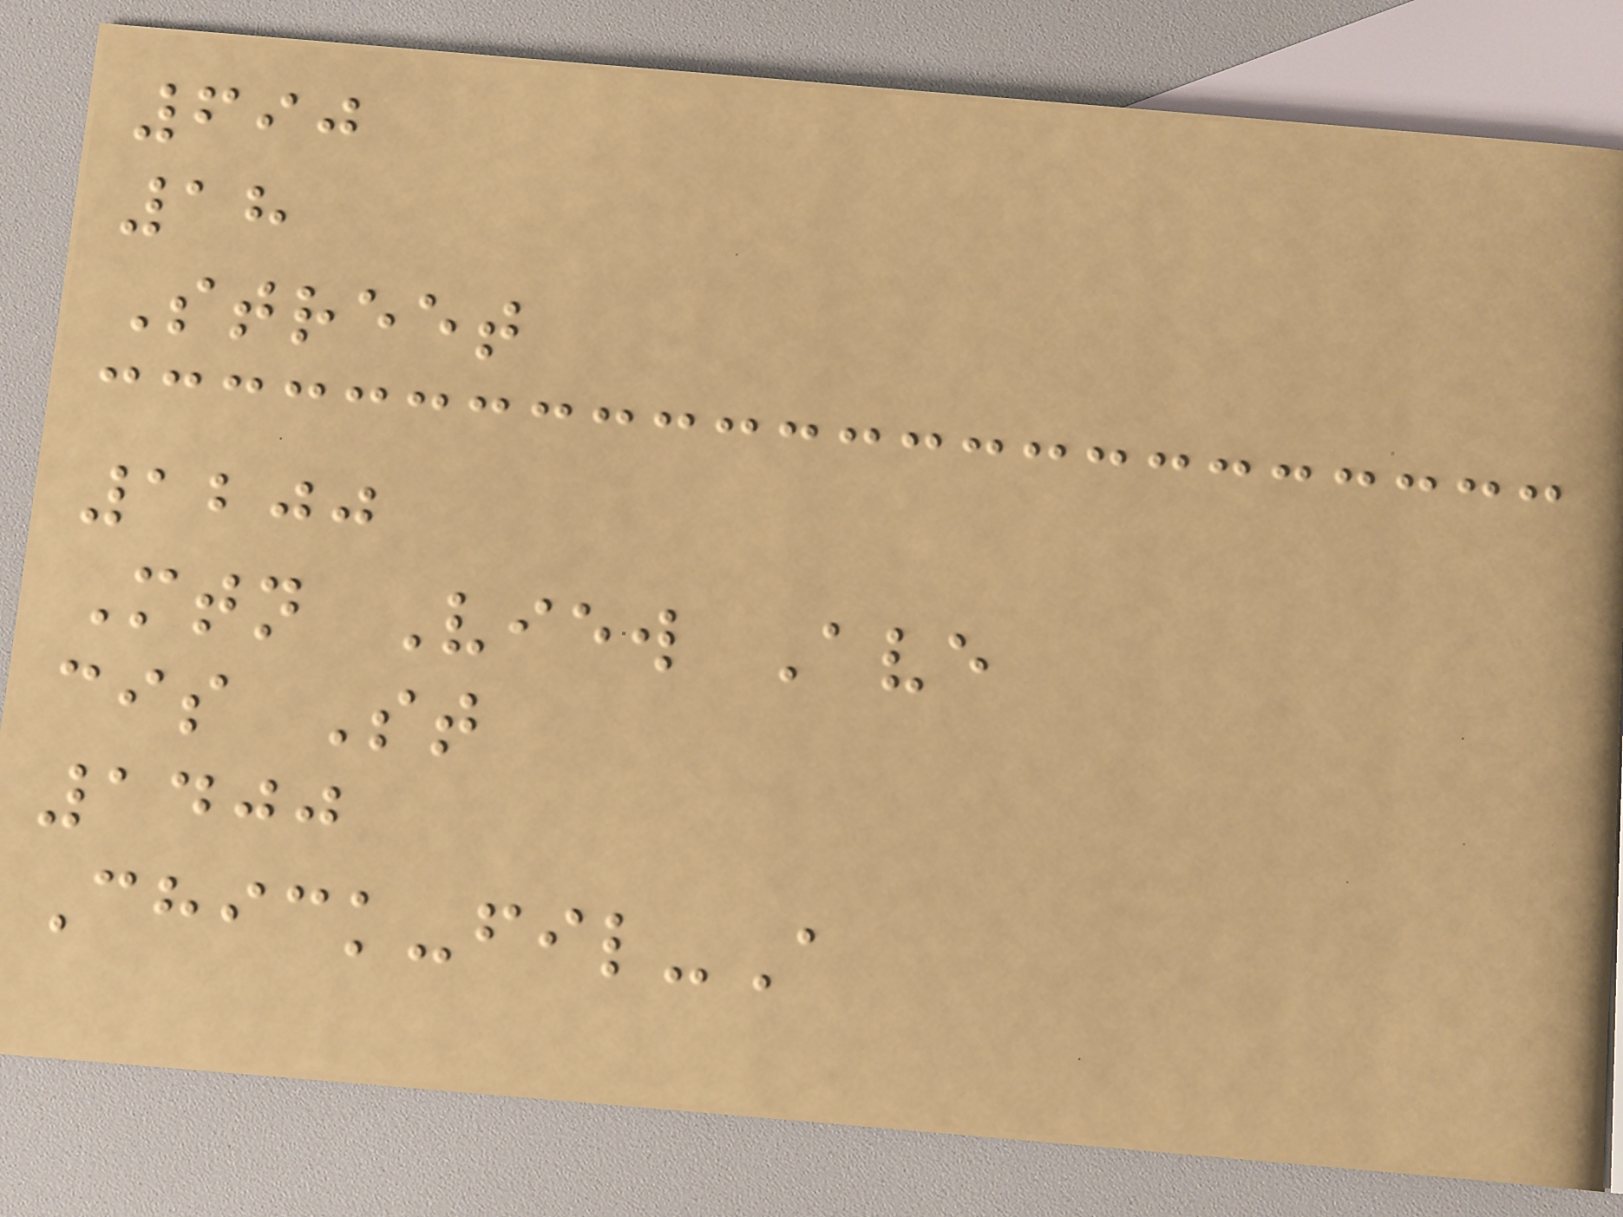690
18
Street
1200
Mtn View Ave
cis St
1400
Chick-fil-A
